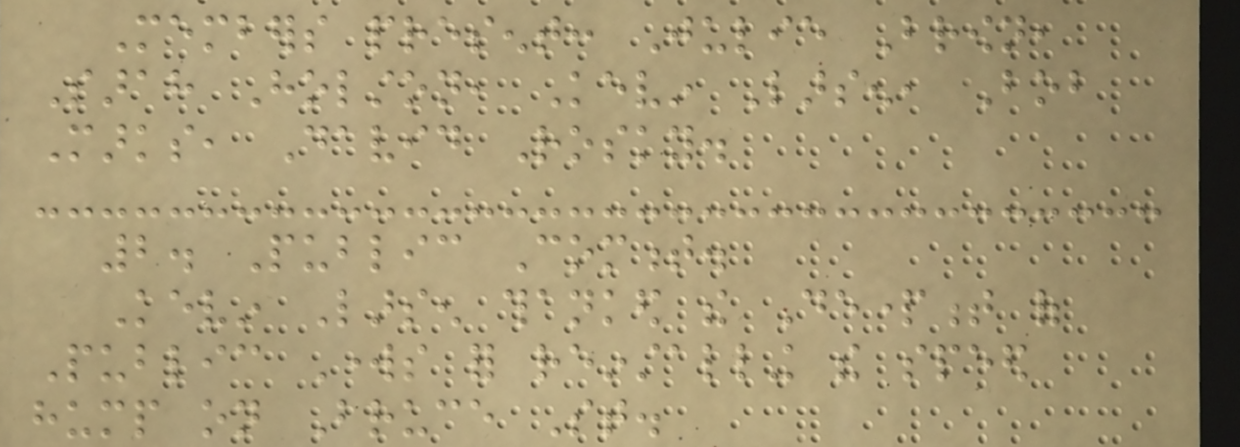Members present: Julie Brown,
Sarah Holston, Kevin Larsen, Bob
Marks, David Rosky.
2. Public Comment.
Kevin Larsen thanked the Department of
Public Works for reinstalling the speed
hump on Bruce St.
